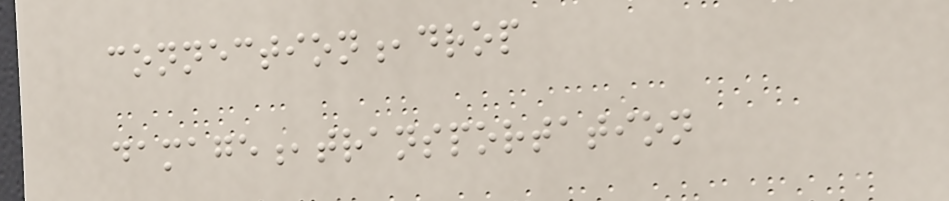connection,drop
damage,transportation
